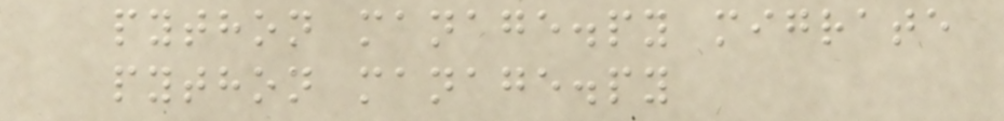python manage.py migrate
python manage.py
